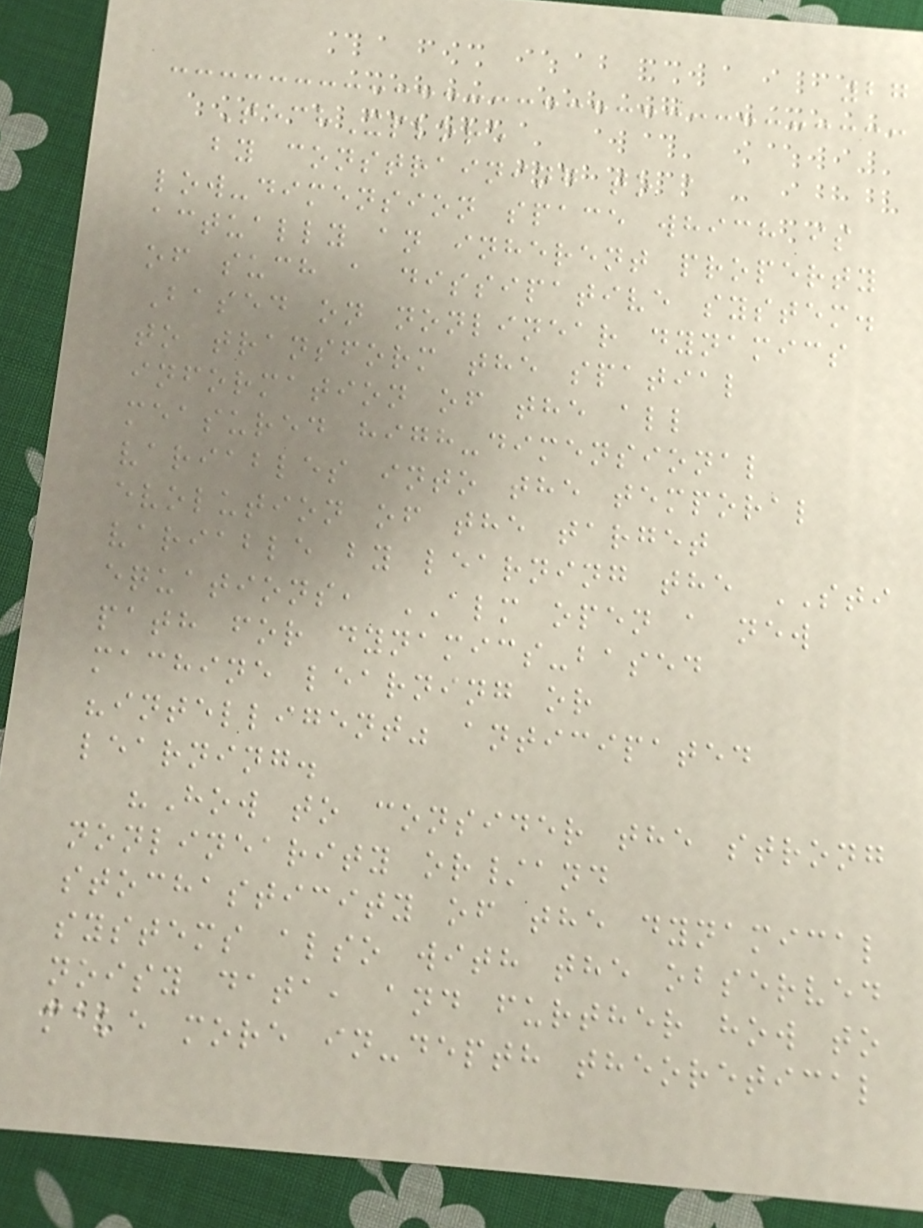27
TechXplore
by constraining to a
low-dimension space which is
actually an inherent property
of such a dissipative system.
Based on nonlinear dynamics
to transform the spatial
information of the all
measured high-dimensional
variables into the temporal
evolution of the target
variable by learning the STI
equations, ALM open a new
path for dynamics-based
machine learning or
"intelligent" anticipated
learning.
"How to consider the strong
nonlinearity or/and
stochasticity of the dynamical
systems also with the observed
noisy data, and further how to
make more in-depth theoretical
